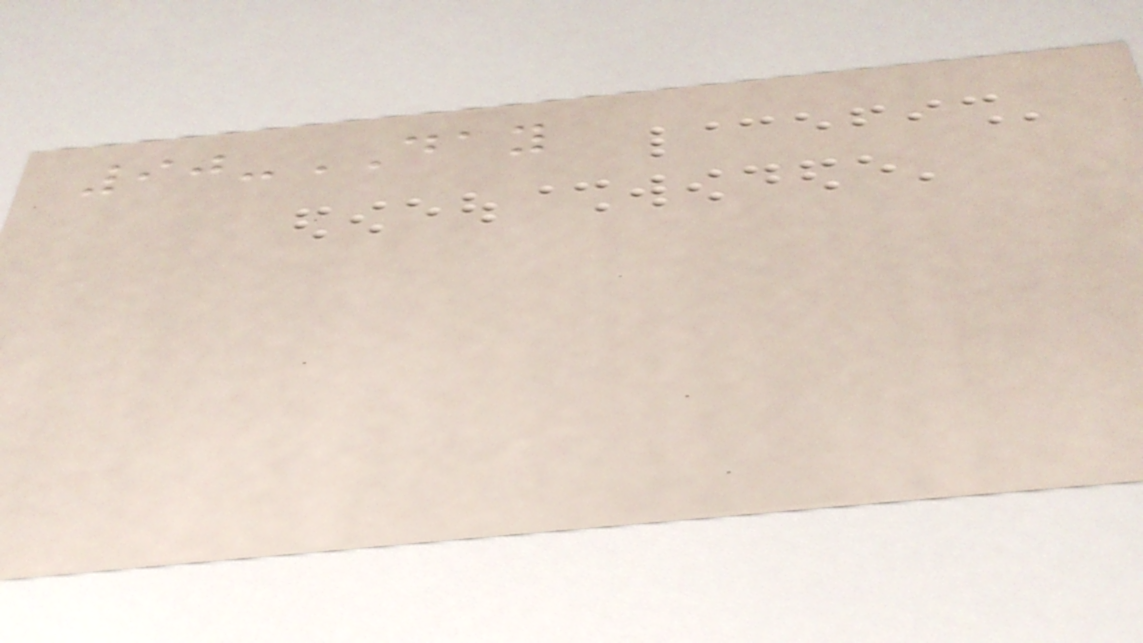90-DAY
